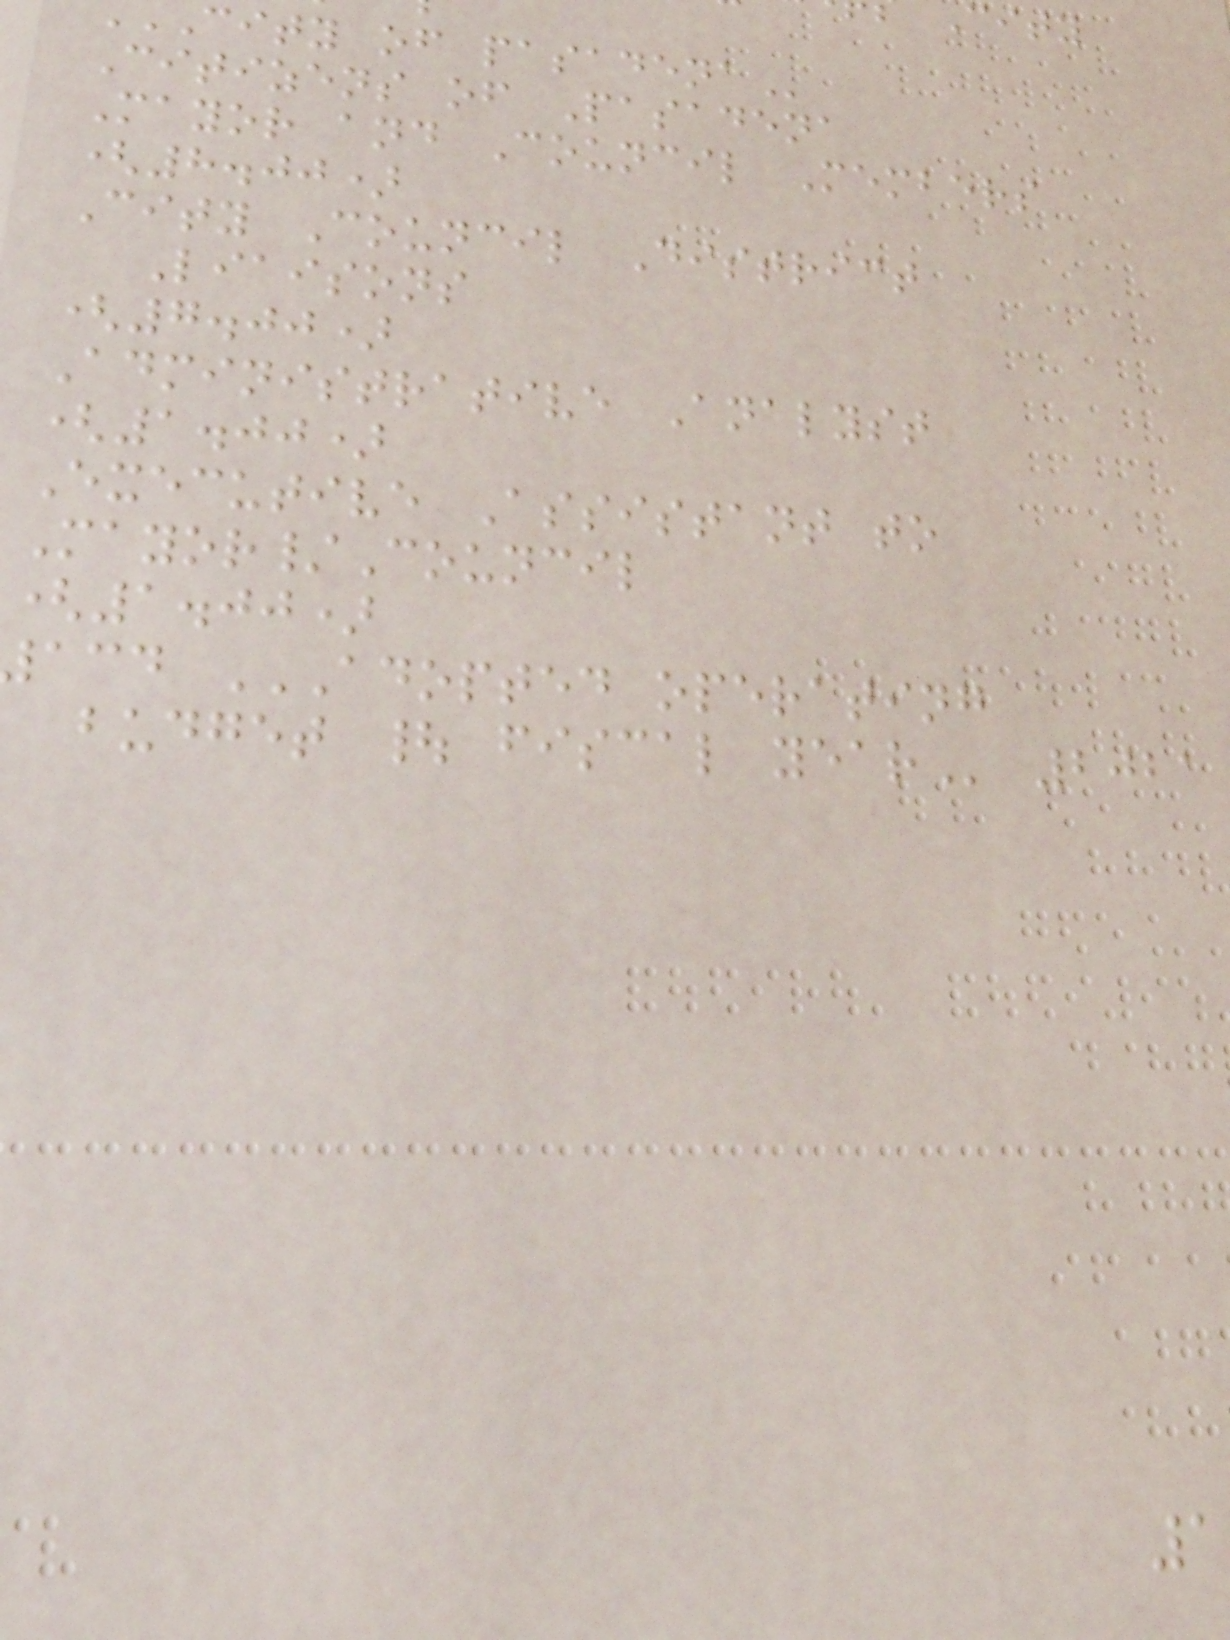city of
Citizens of Pasadena
Mayor and Council Members
(8.00)
City Council District
Liaisons
(7.00)
Administrative Analyst
(1.00)
Executive Assistant to
Mayor/Council
(1.00)
budget | fiscal
